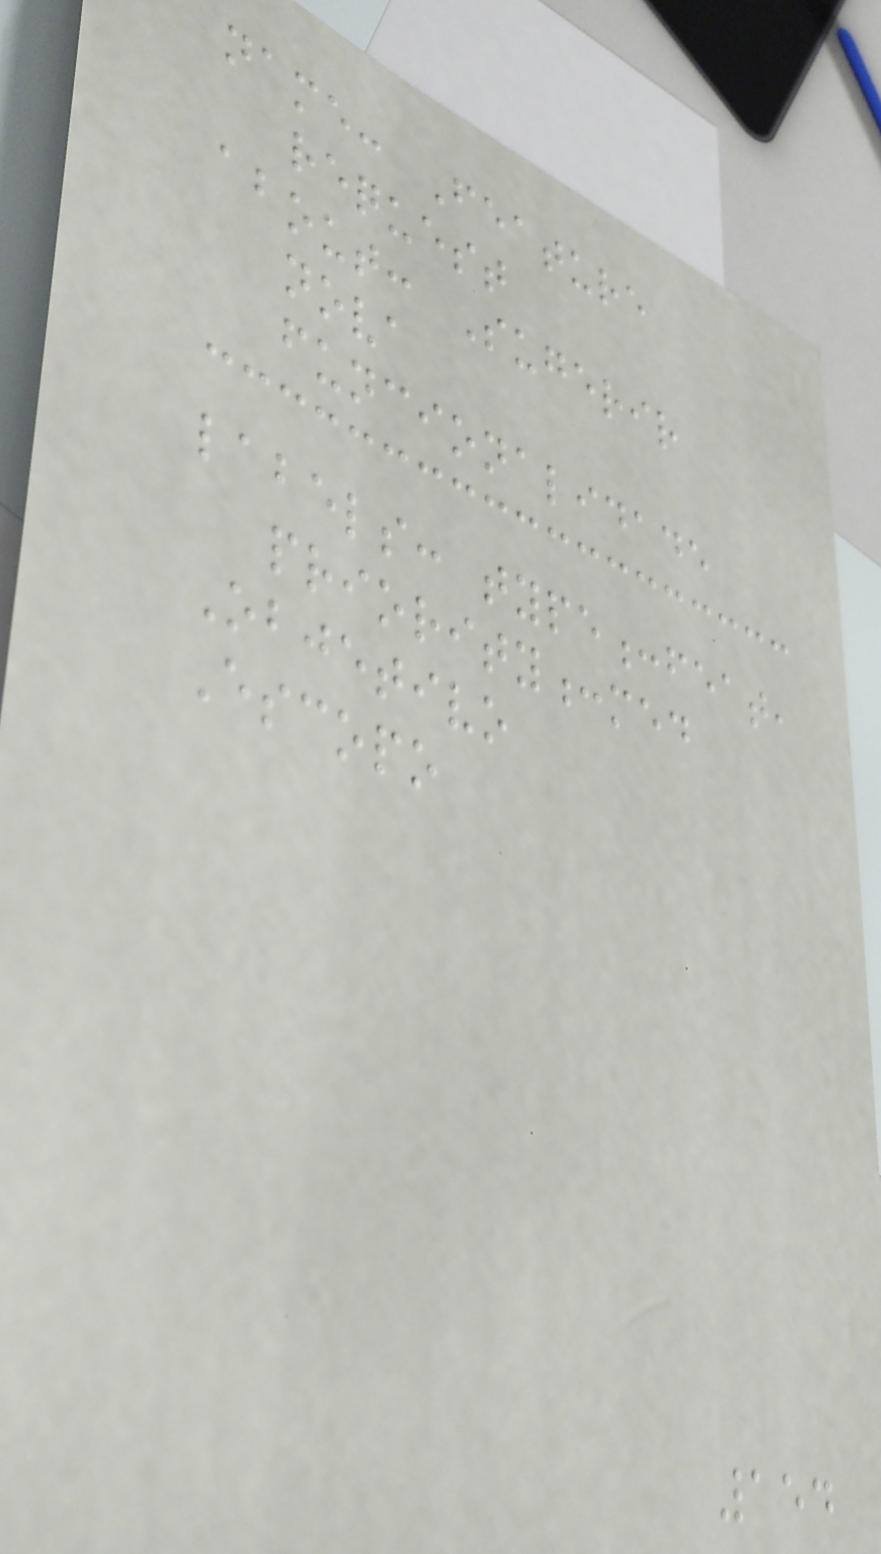name: Feature
request
about: Sugerir
nova
funcionalidade
labels: type:feat,
priority:med
Objetivo
Escopo
154
